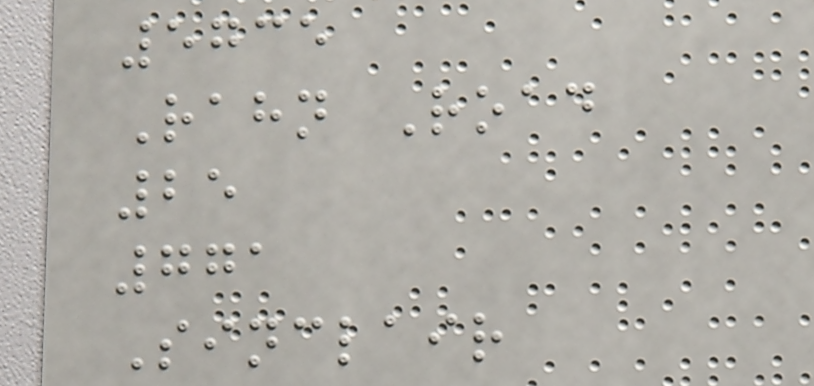5735
Rahn Road
25
771
Sinclair
